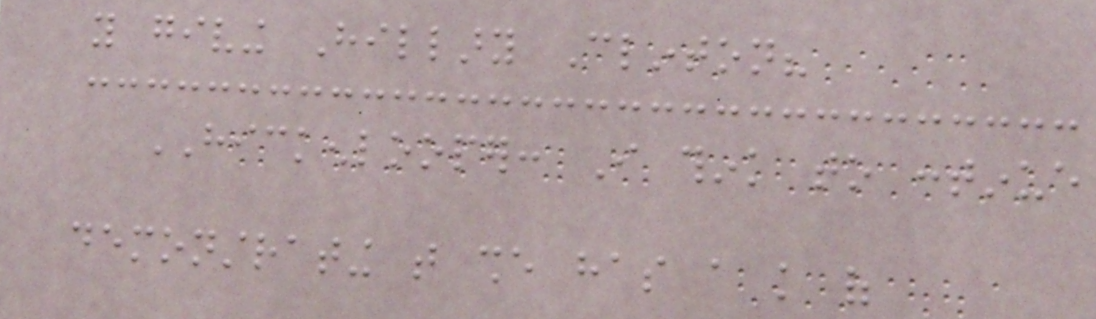you giving Hillary Clinton?
HICKENLOOPER: I think to continue
demonstrating that she has a knowledge of
